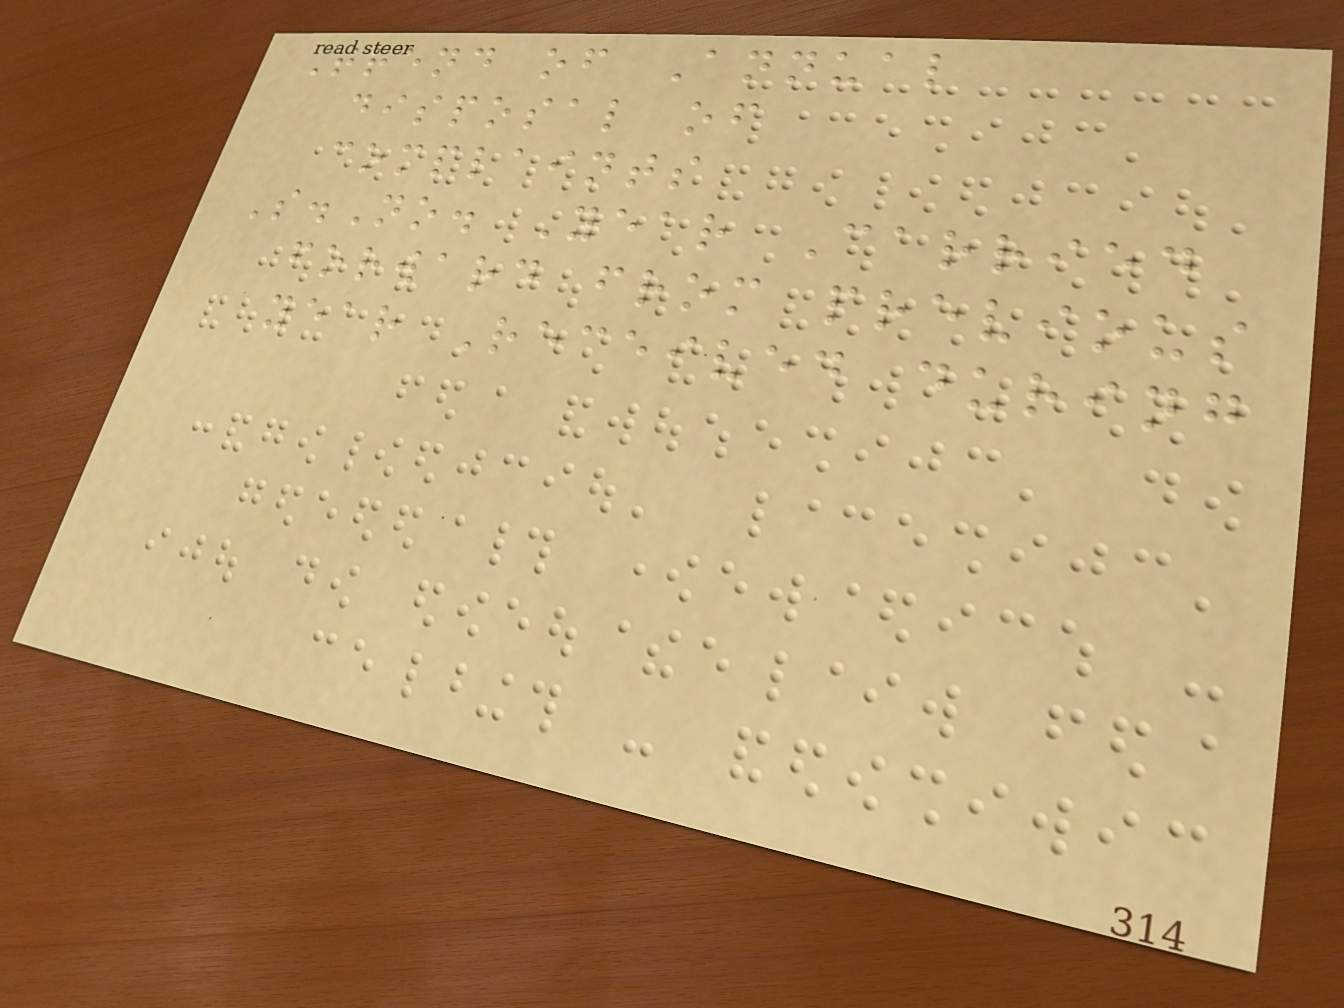Trend of Annual
disposal of
complaints
S.No. Year Carried
forward from previous
year Received during
